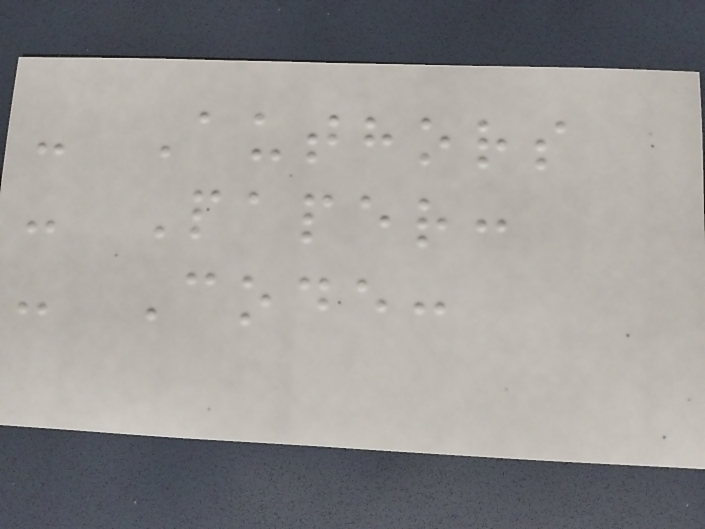- Authors
- Paper:
- Code:
